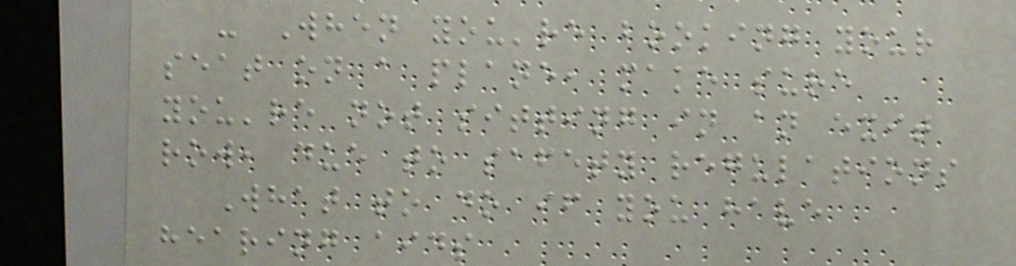- When you're booking your
seat on a plane, make sure
you're not sitting in an exit
row, due to safety regulations
What to do if you have
hearing aids
